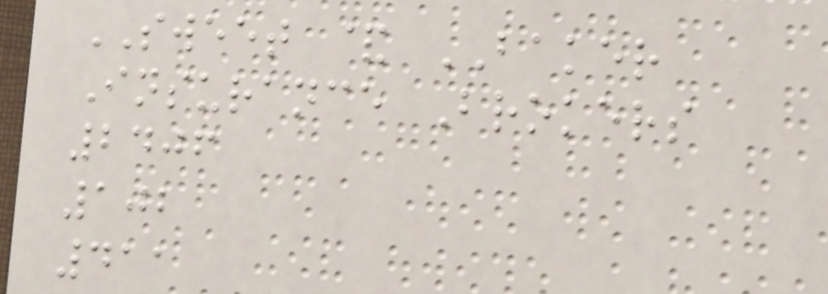SWEET & BAKER
Insurance Brokers
2406
102
411
